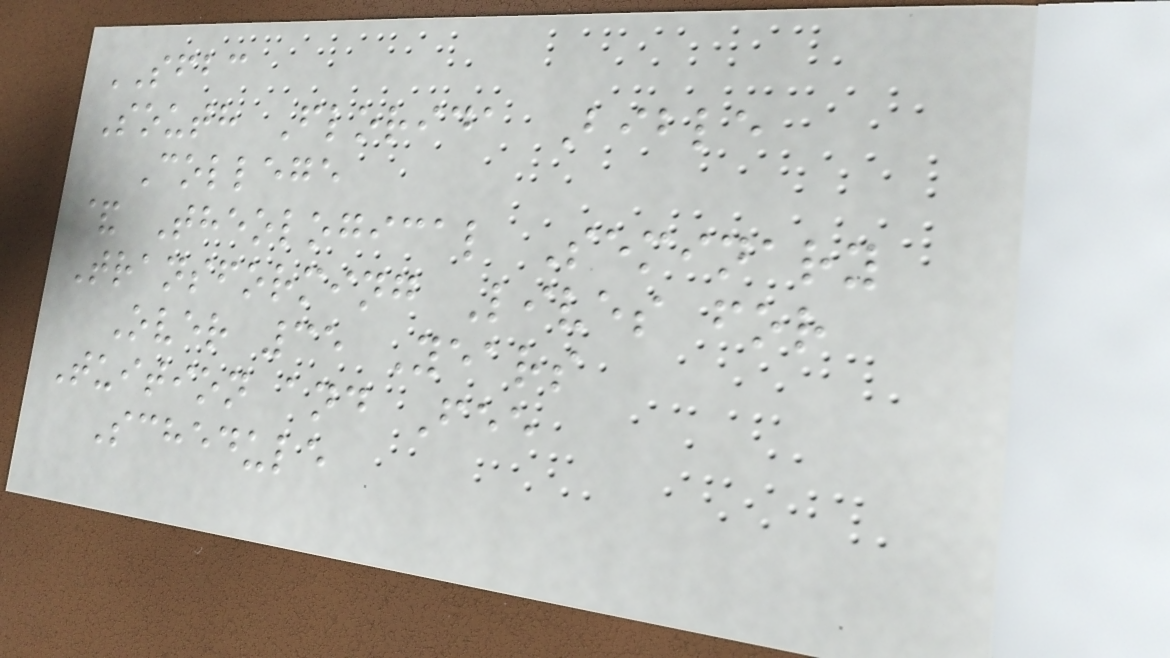SFBC
South Florida Bible
College
& Theological Seminary
Transforming Lives for
Over 35 Years
Tuition and Fee
Schedule
